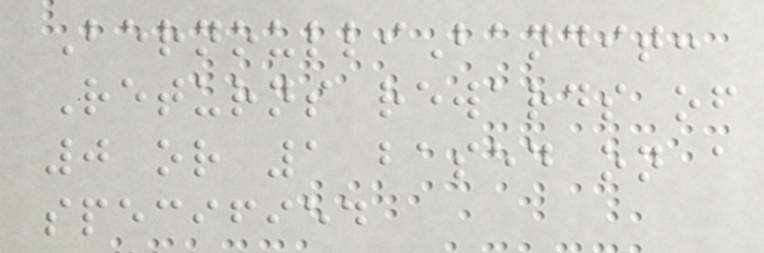BernoulliBandit:
Returns rewards of
0 or 1 based on a
specified
